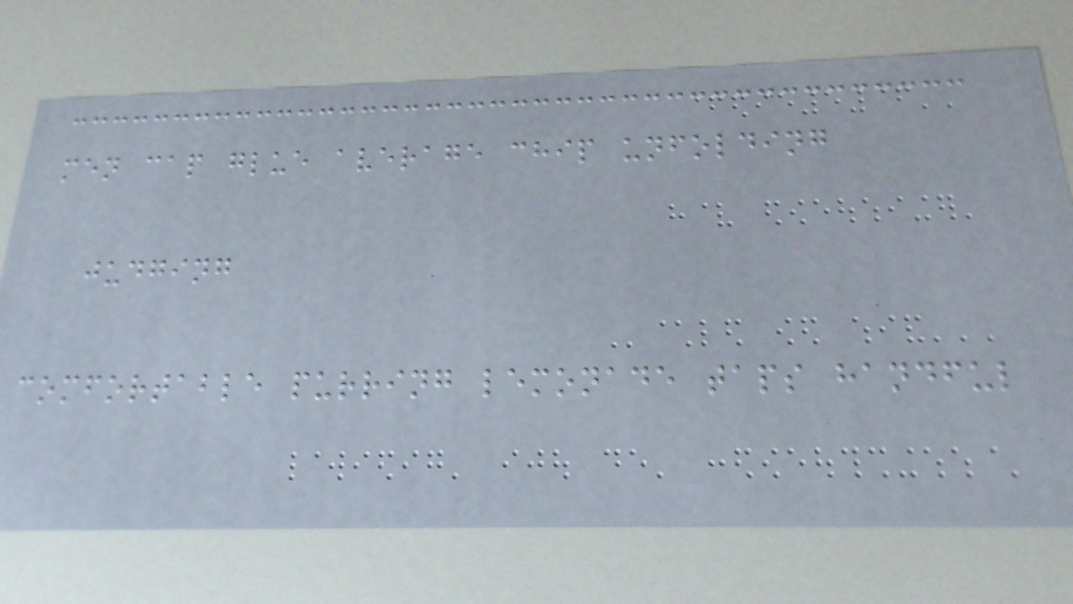men cap glue average chip unfolding
judging
comfortable purring lemonade taps handful
